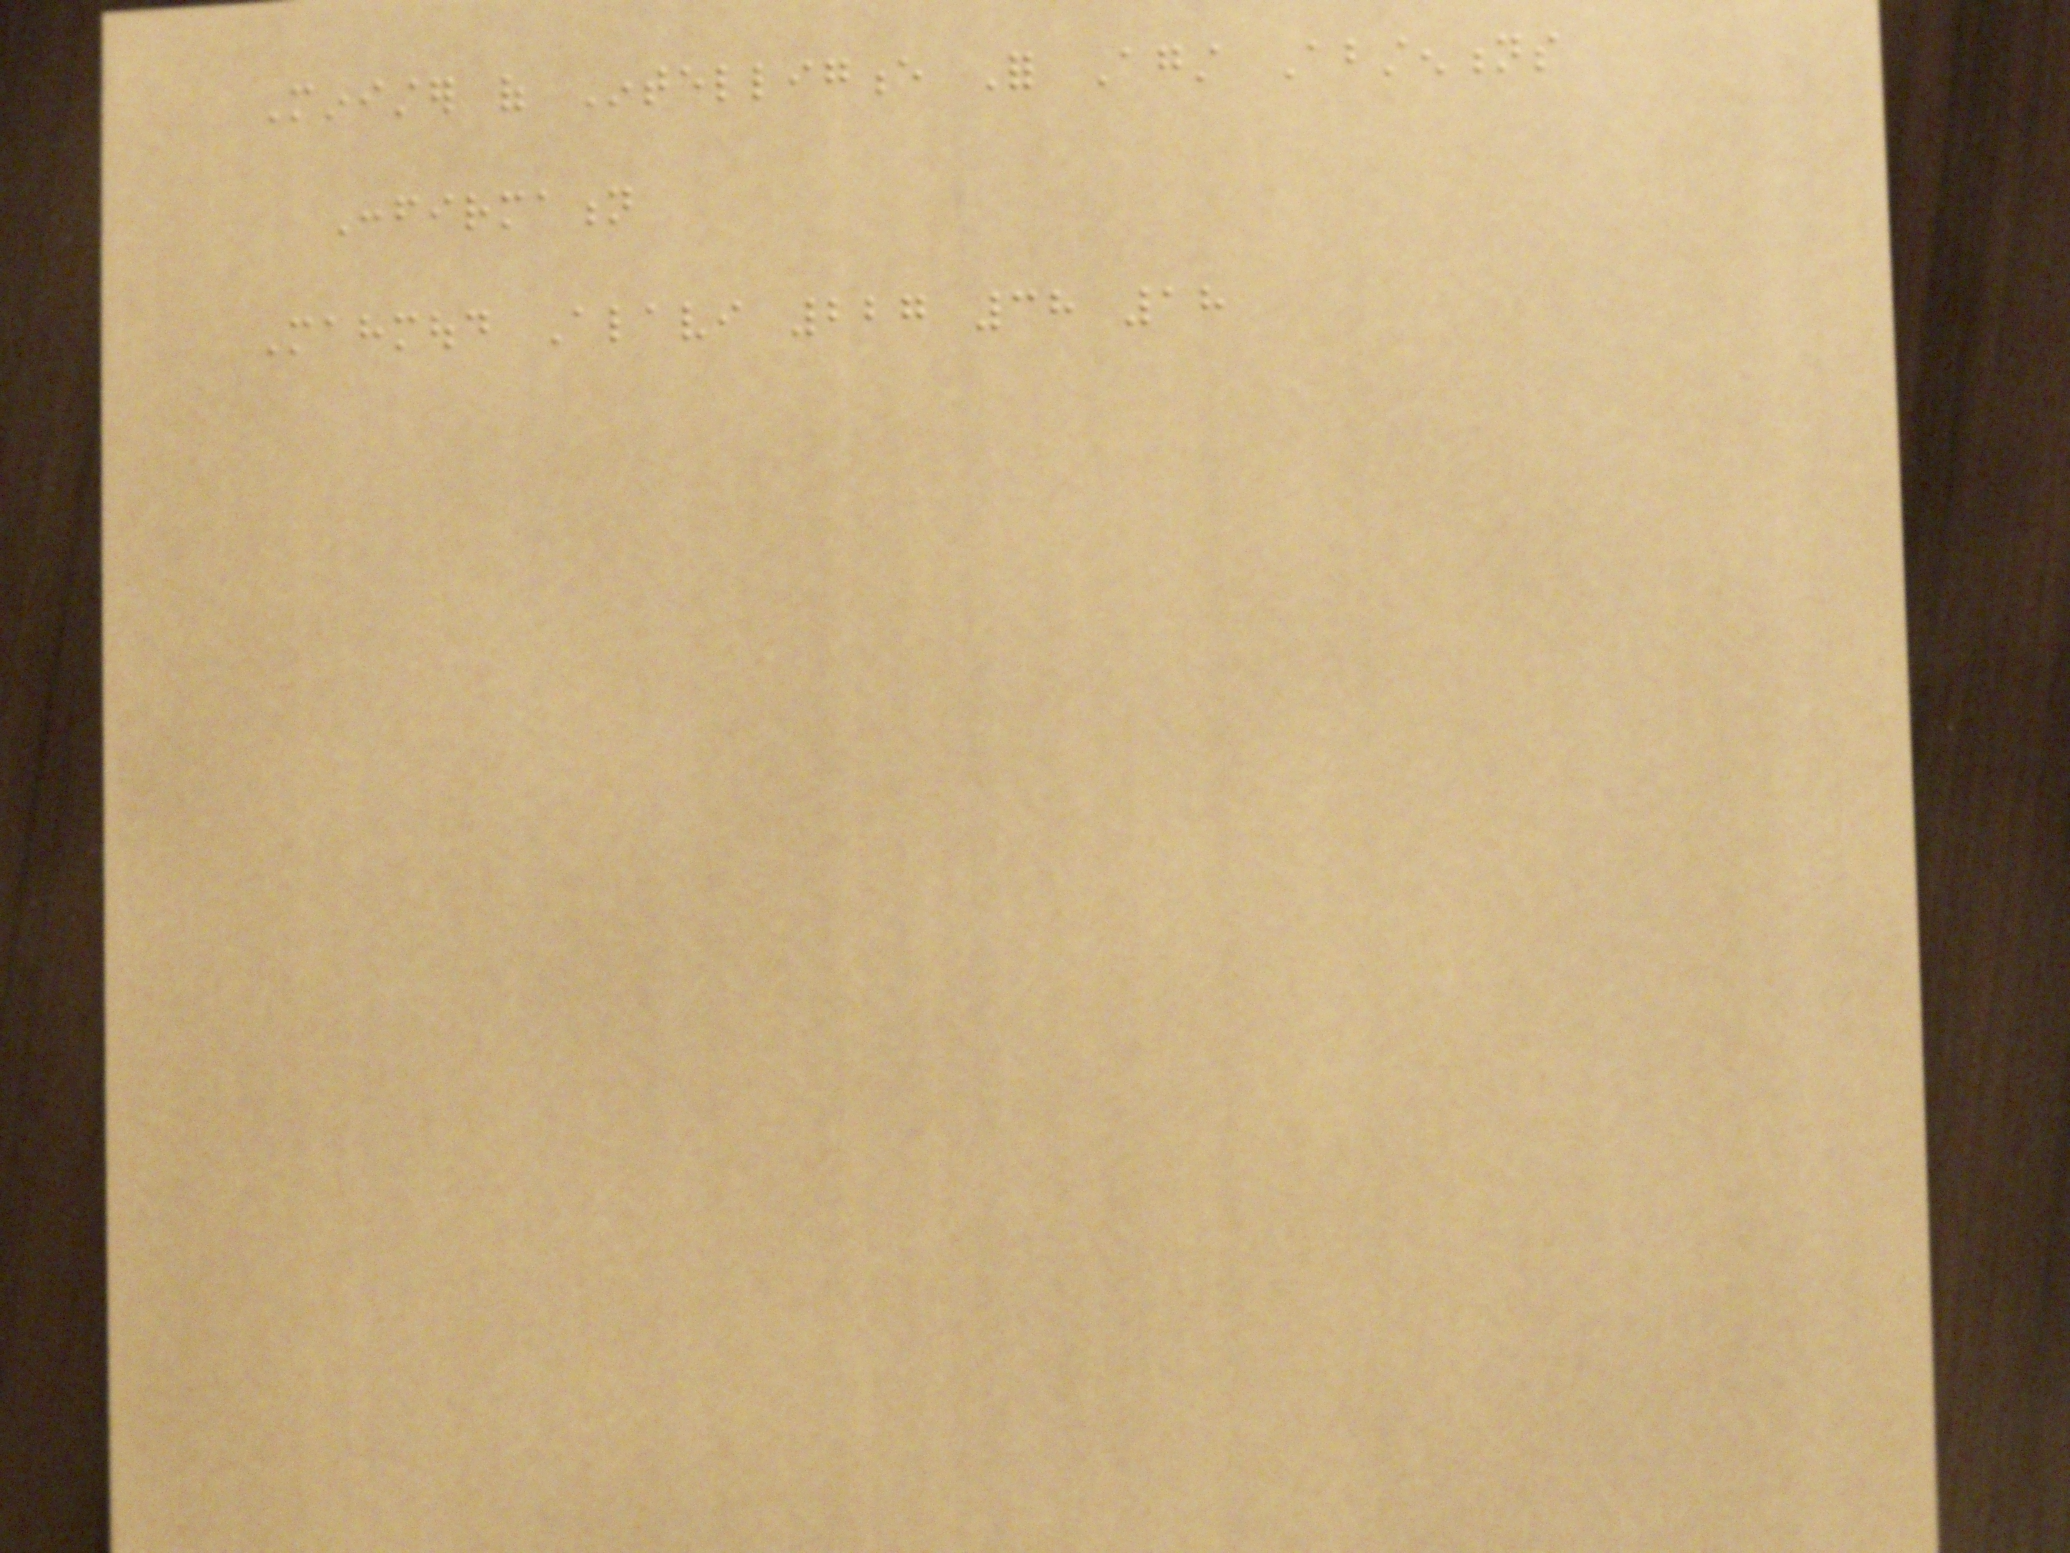Minister of Intelligence For Against Abstentions
Confirmation
Mahmoud Alavi 227 38 18
